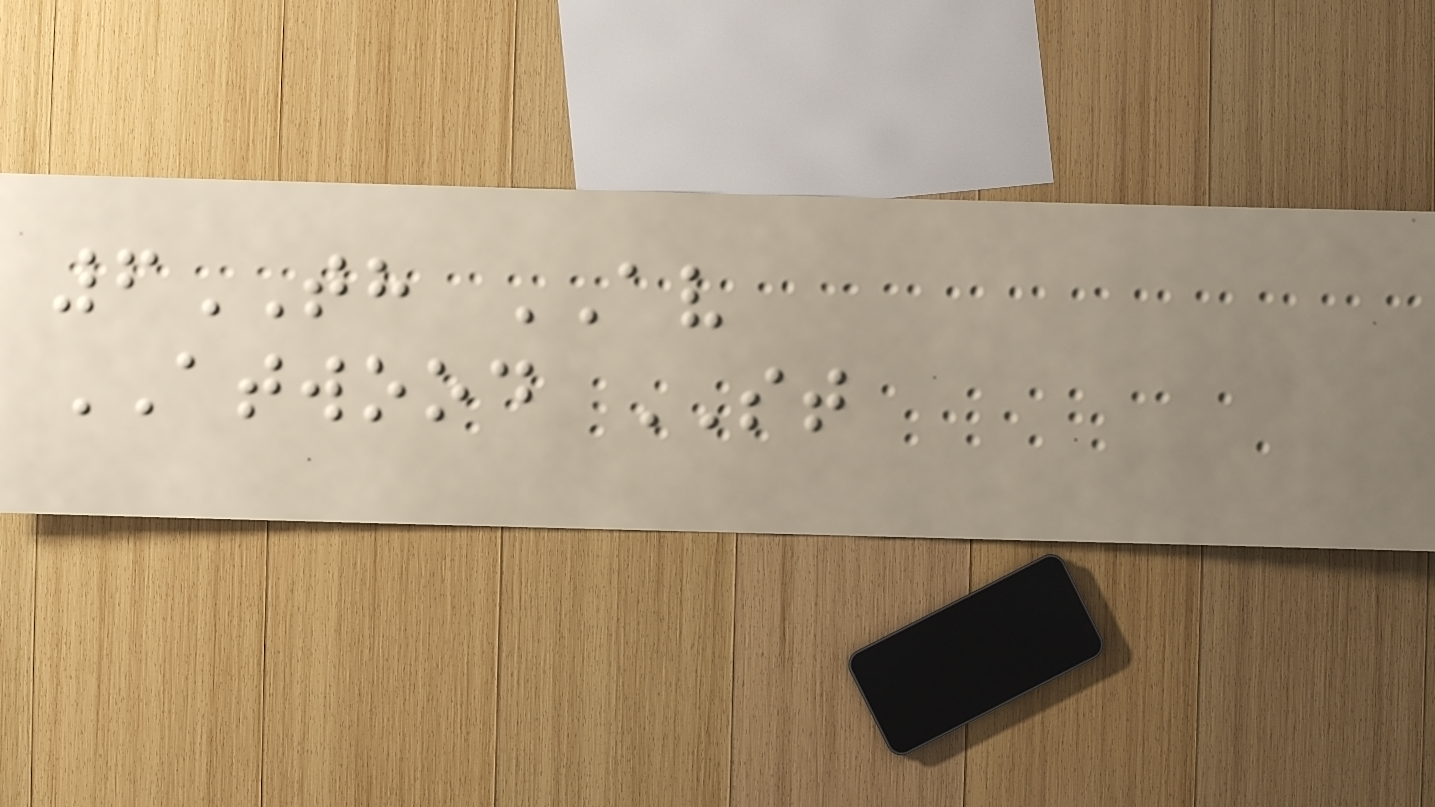6TH AV
ATWOOD ST
